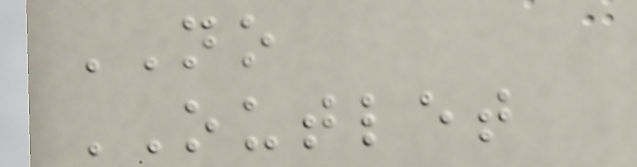NO
OUTLET
